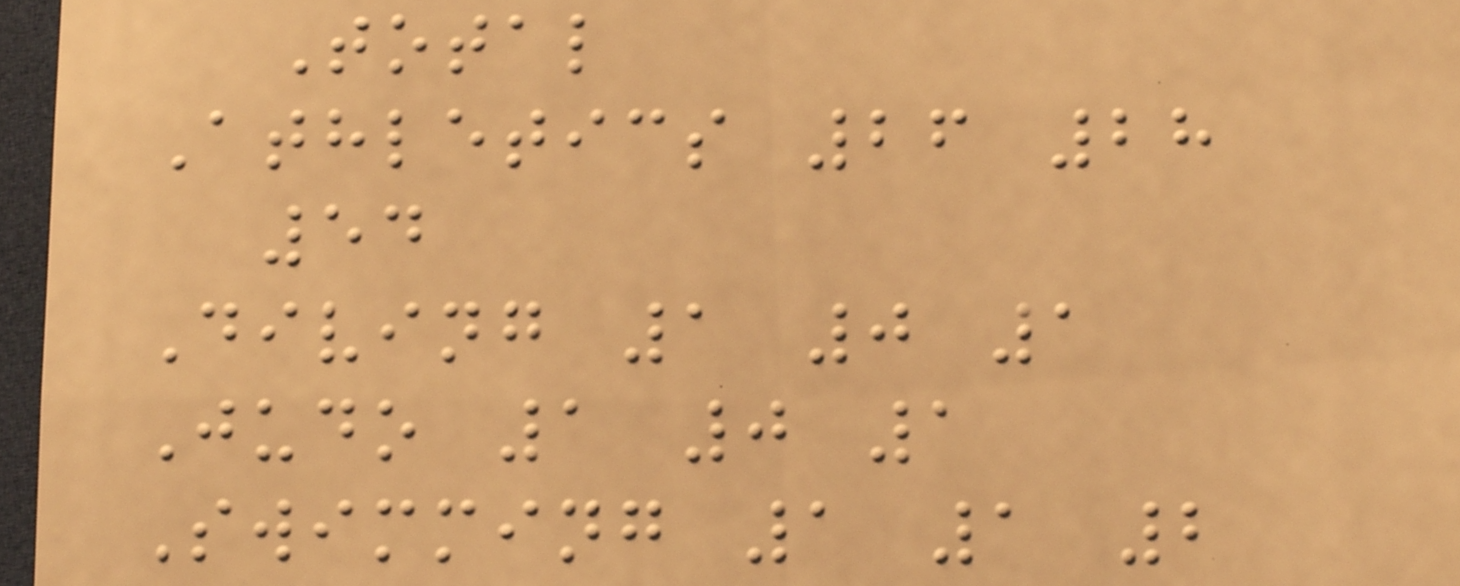Total
Athletics 26 28
54
Diving 1 0 1
Judo 1 0 1
Swimming 1 1 2
